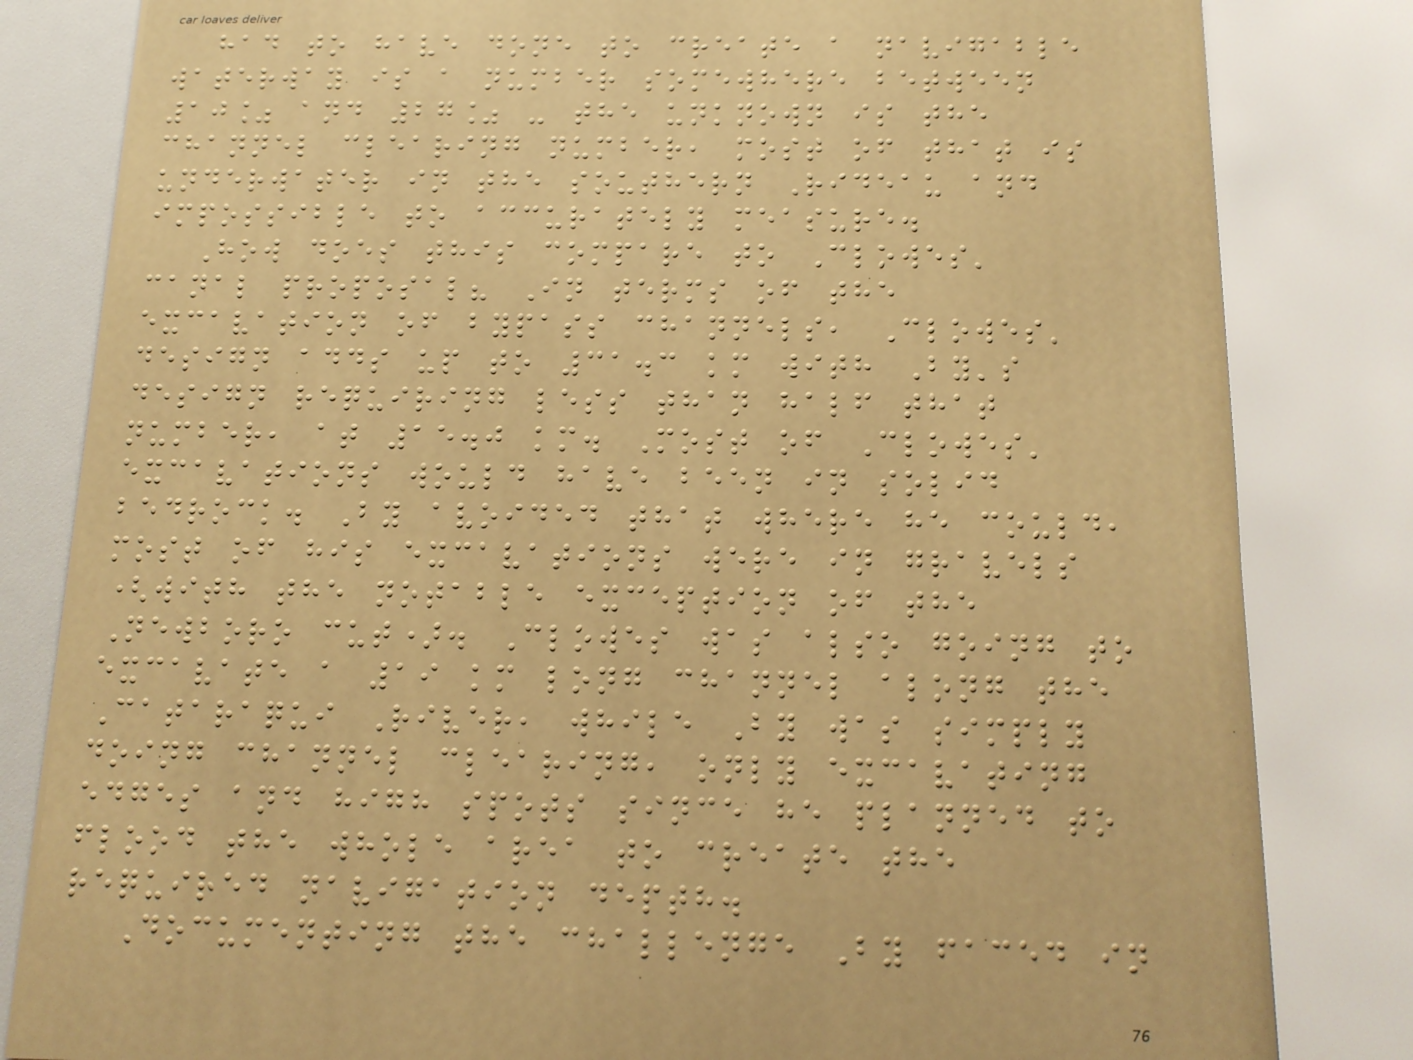had to have done to create a navigable
waterway is a number somewhere between
10% and 27% - the unknown is the
channel clearing number, most of that is
underwater in the southern Rideau and
impossible to accurately measure.
How does this compare to Clowes'
canal proposal? In terms of the
excavation of bypass channels, Clowes'
design adds up to 31.3 km with By's
design requiring less than half that
number, at 15.0 km. Most of Clowes'
excavations would have been in solid
bedrock. By avoided that where he could,
most of his excavations were in gravels
(with the notable exception of the
Newboro cut). Clowes was also going to
excavate a 19 km long channel along the
Cataraqui River, while By was simply
doing channel clearing, only excavating
edges and high spots since he planned to
flood the whole area to create the
required navigation depth.
Documenting the challenge By faced in
